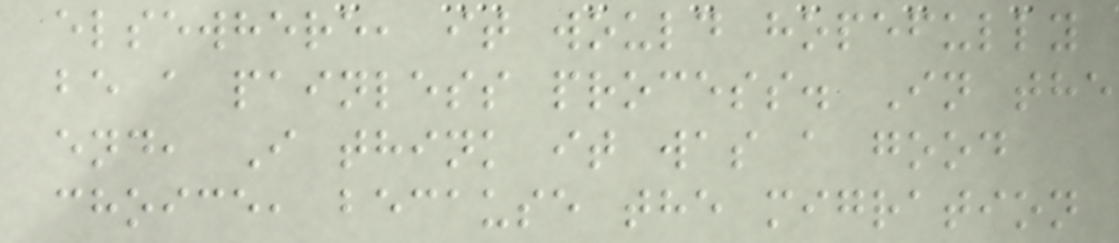elsewhere, it would hopefully
be a painless process. In the
end, I think it was a good
choice, because the migration
